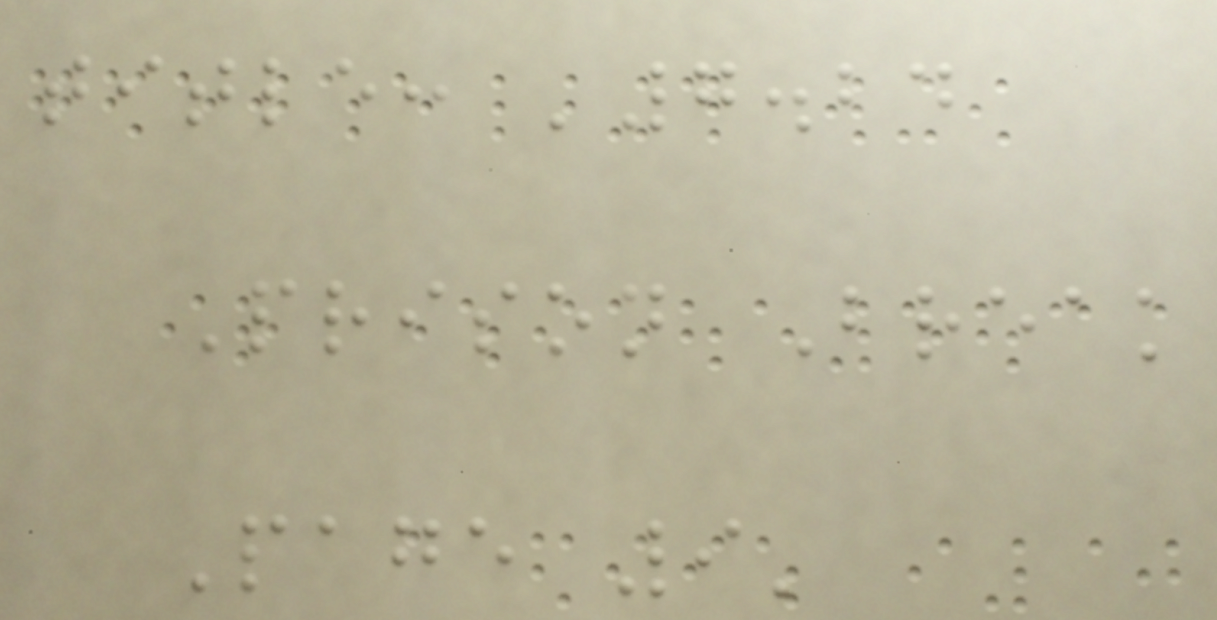title: '7.24
Prison Break
Page 9'
